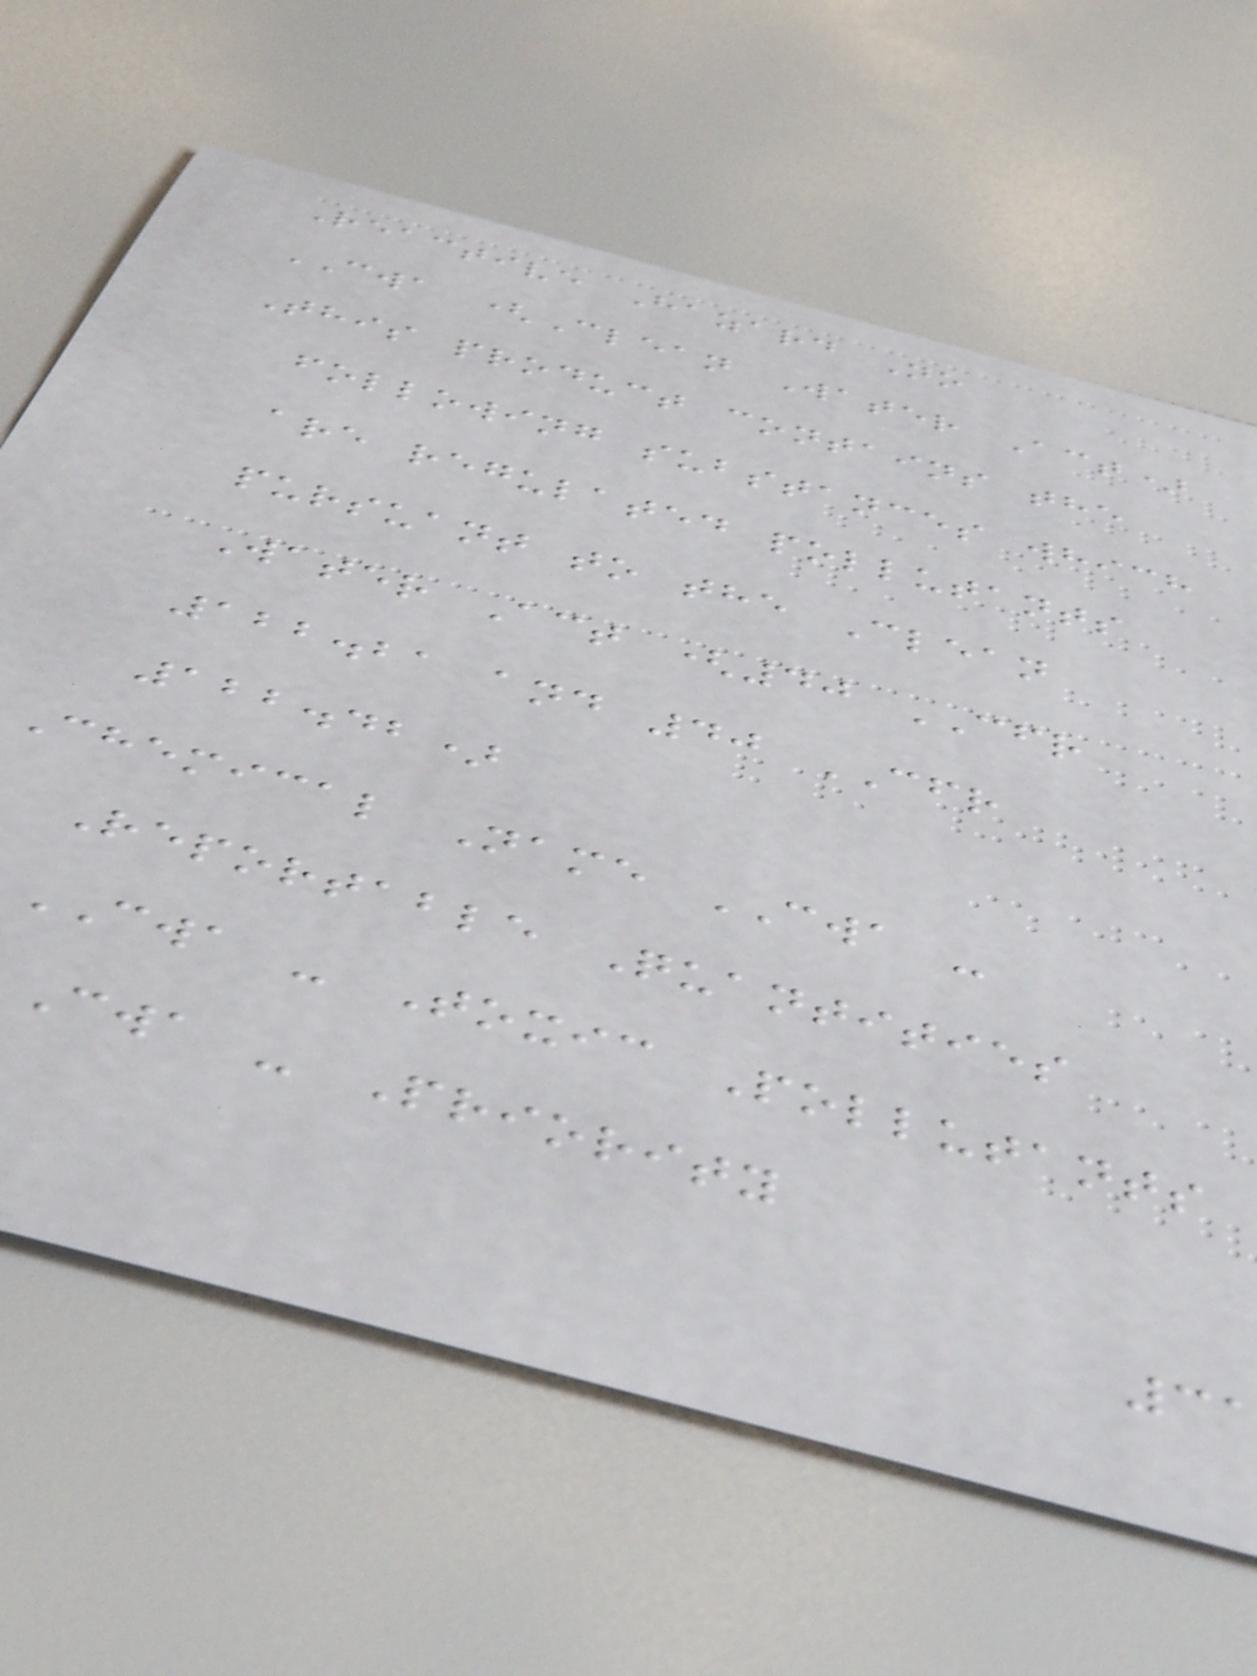Reactive Hazard No
CWA (Clean Water Act)
This product contains the
following substances which
are regulated pollutants
pursuant to the Clean
Water Act (40 CFR
122.21 and 40 CFR
122.42)
Chemical Name CWA -
Reportable Quantities
CWA - Toxic Pollutants
cwa - Priority
